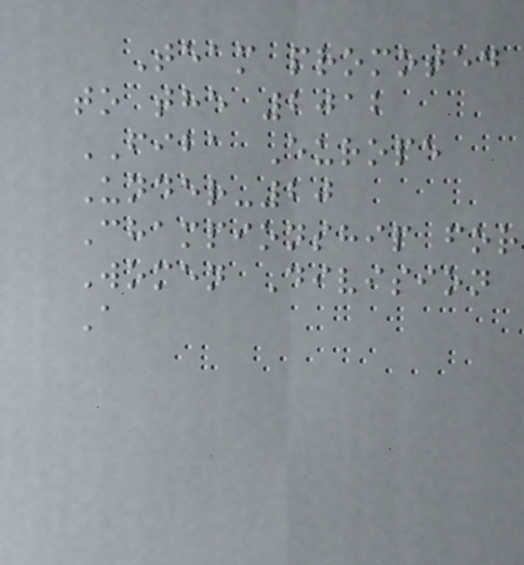Team promoted
to the 2012
FIBA Europe
Under-20
Championship for
Women Division
A
